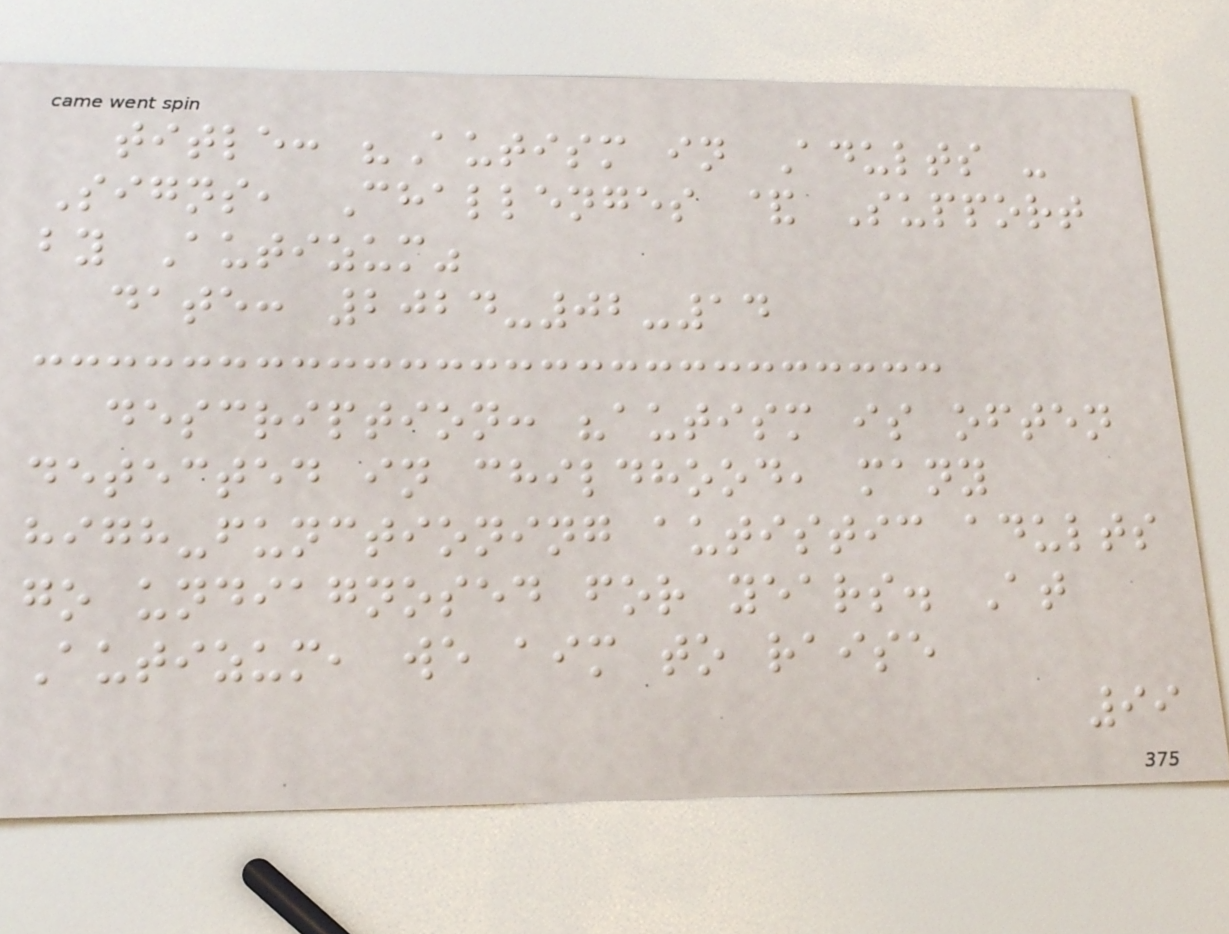title: "Autism in Adults -
Signs, Challenges & Support
by Autizum"
date: 2024-02-14
description: "autism is often
detected in childhood, many
high-functioning autistic adults
go undiagnosed for years. At
Autizum, we aim to raise
99
